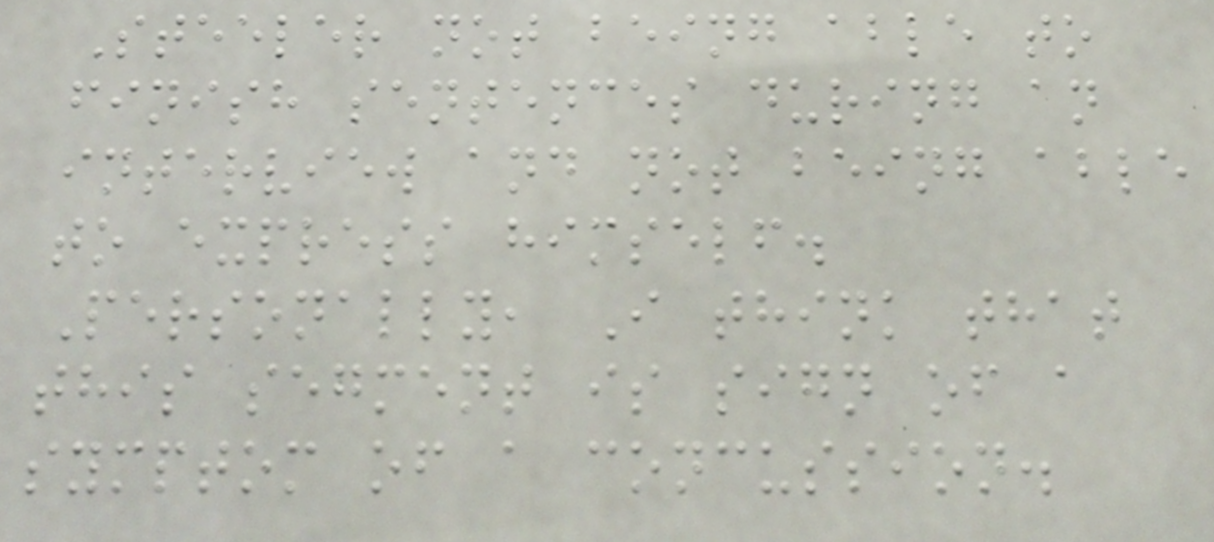Steeler not being able to
finish sentences during an
interview and not being able
to express himself.
Personally, I think that
this segment is sign of a
symptom of a concussion.
